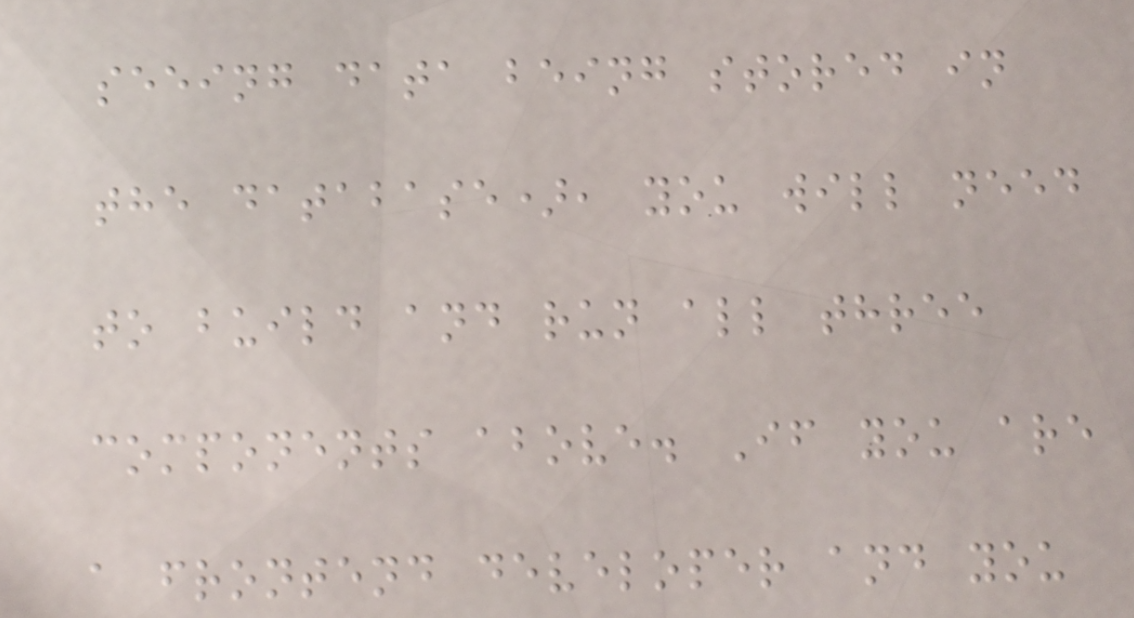seeing data being stored in
the database), you will need
to build and run all three
components above. If you are
a frontend developer and you
